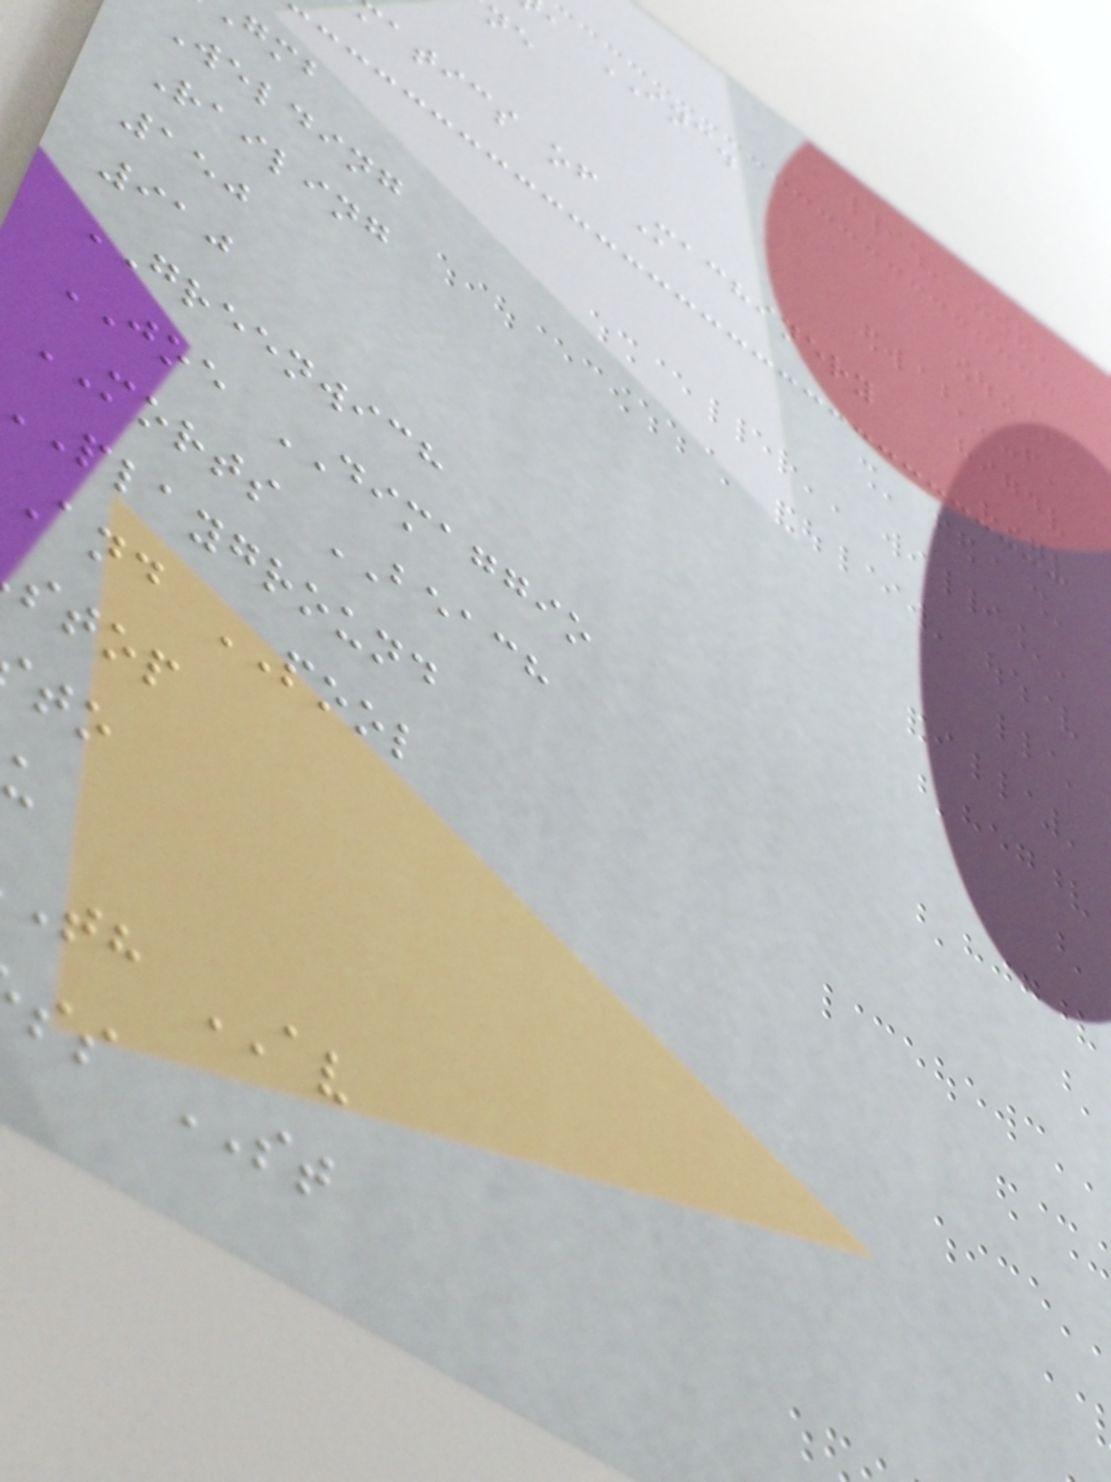, INC.
atics of Machinery
Welding
Railing
150
910
GREENWICH
JOE DIMAGGIO
MORTS BEACH
playground
and POOL
stop
th AV
ss ST
